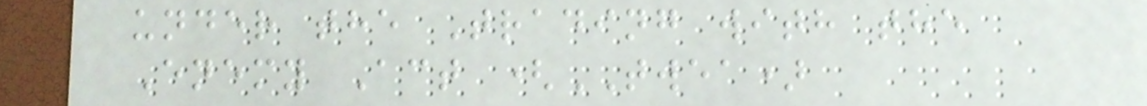under the Trading with the
Enemy Act (TWEA)
